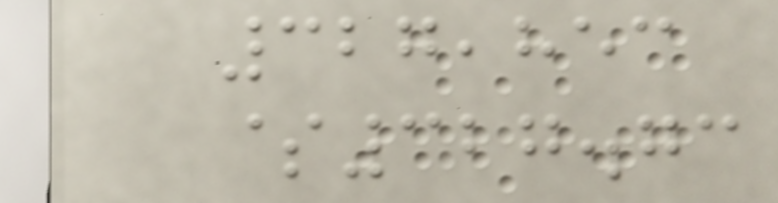327,853
$327.73
